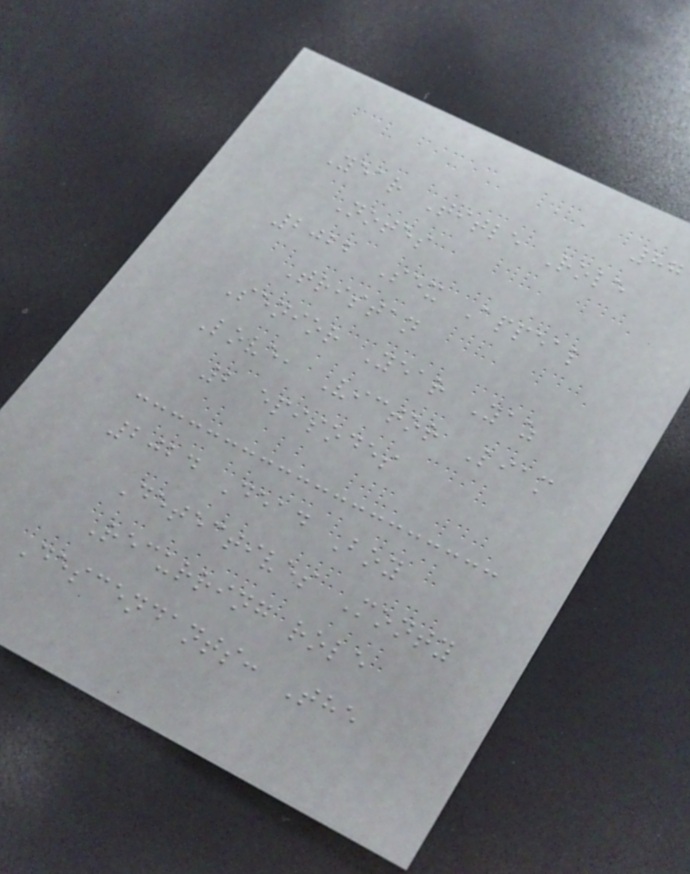87
Year Title Role
Notes
2022 Sex Appeal
Tristan
Senior Year Yaz
Love, Victor Liam
2 episodes
2024 Dead Boy
Detectives Monty
Recurring role
Descendants: The
